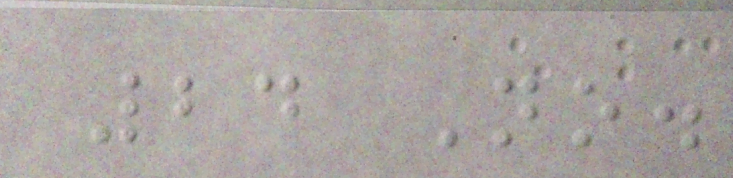24 No.
